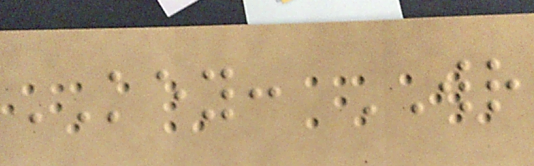KEY: WR
